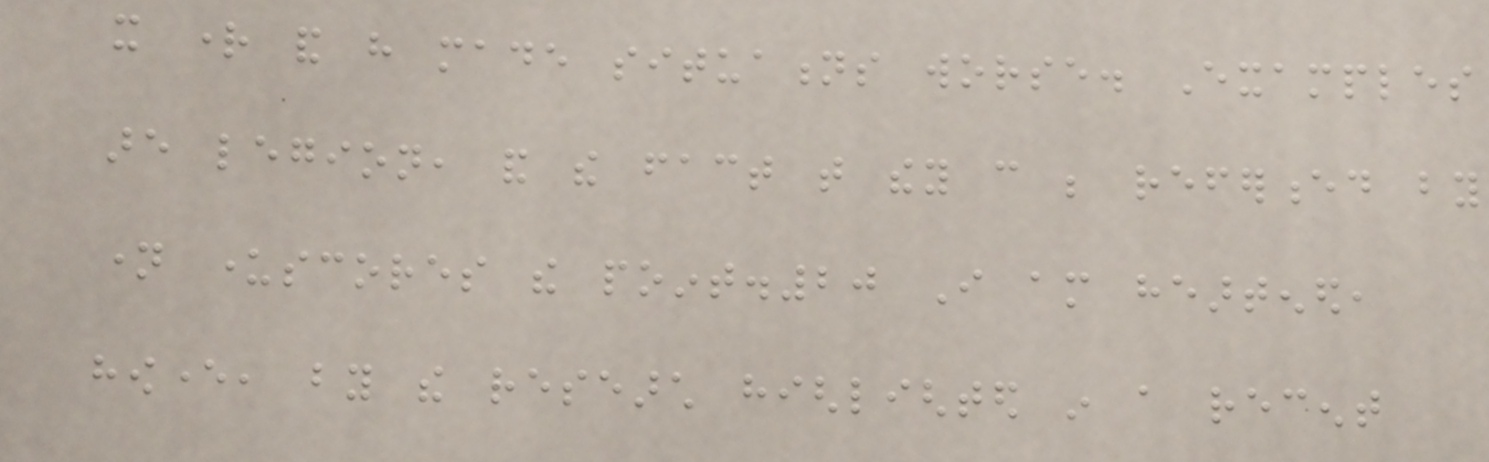it right and have made situations worse. Examples
are legion, and the fact that they can be referenced by
name underscores the point.20 I am heartened,
however, by the research highlighted in a recent
